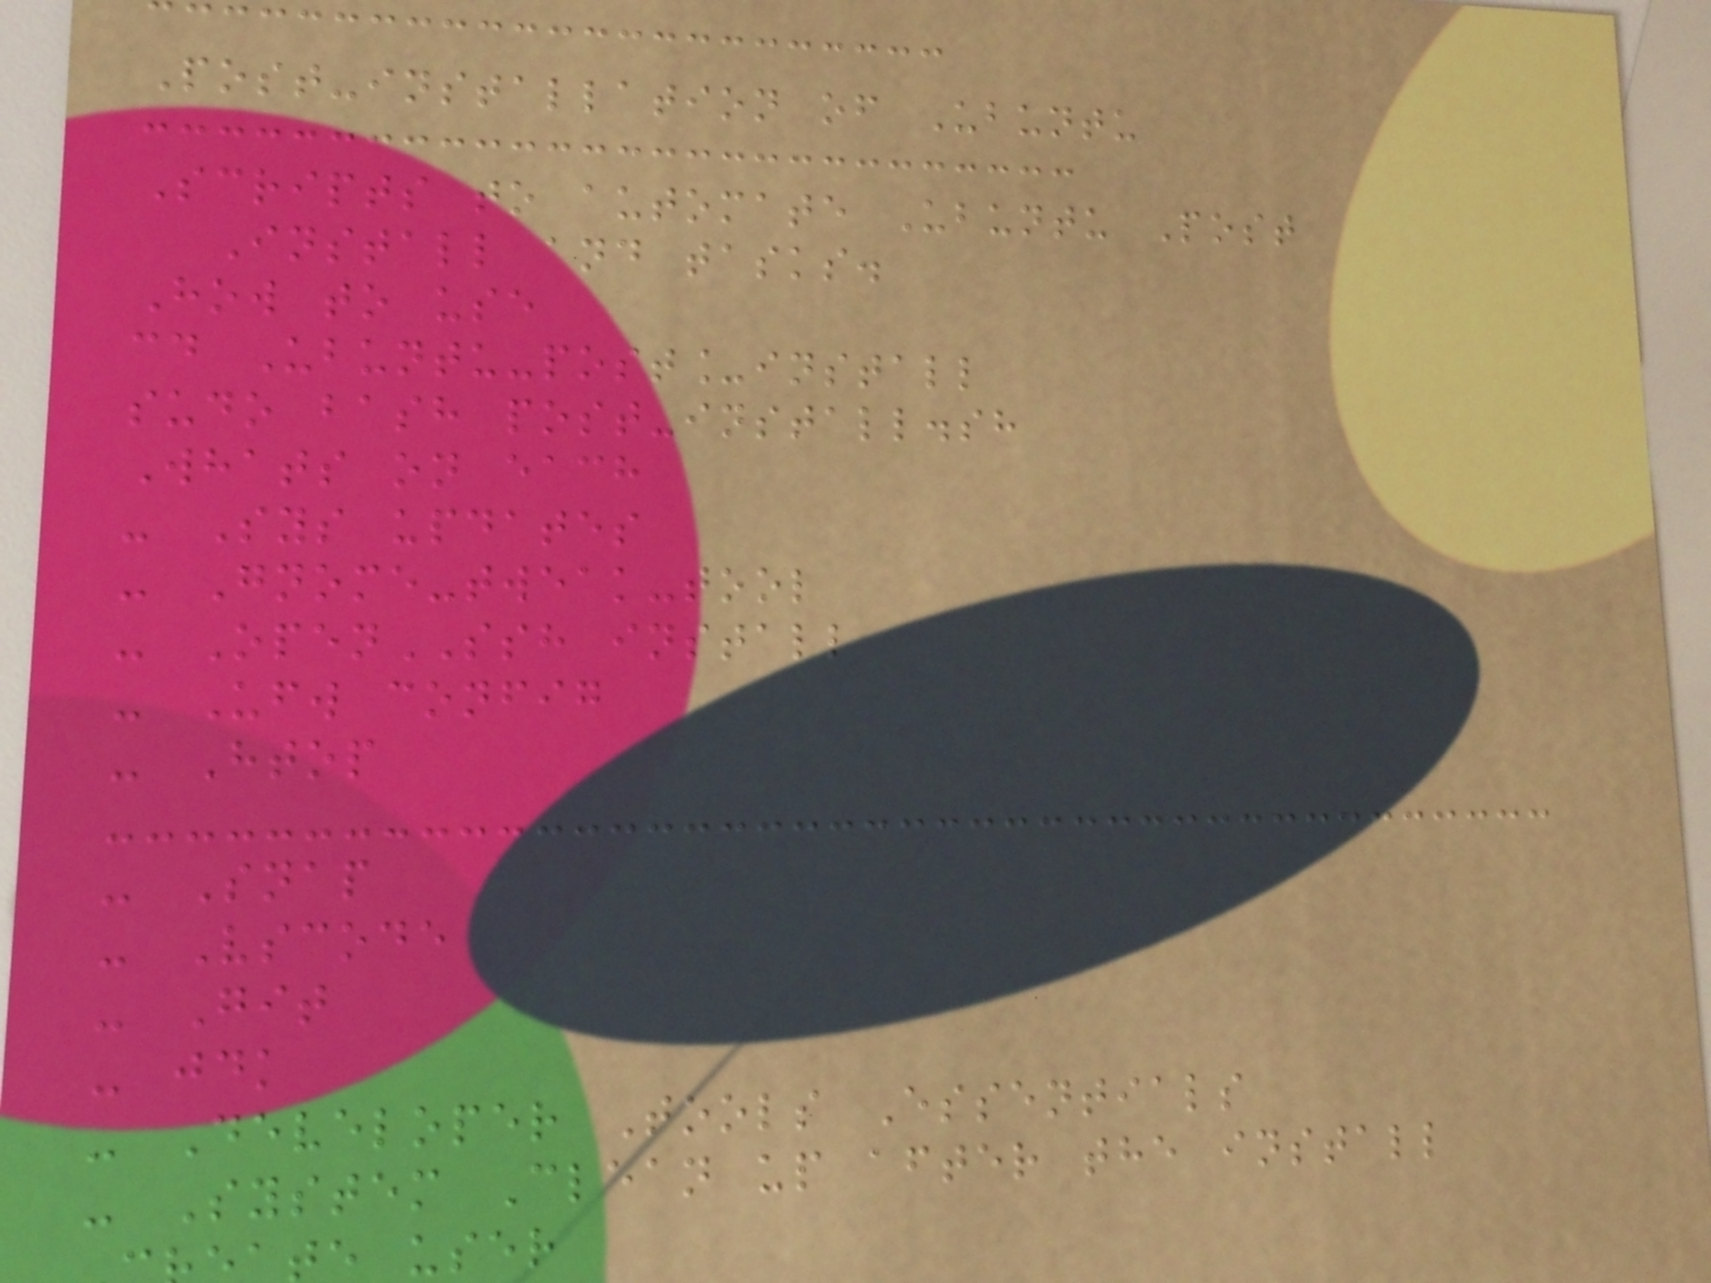Post-installation of Ubuntu
Scripts to automate Ubuntu Post
Install and tasks.
How to use
cd Ubuntu-post_install
sudo bash post-install.sh
Whats on each
- Sys updates
- Gnome-tweak-tool
- OpenSSH install
- Ufw config
- Htop
- Snap
- Vscode
- Git
- jdk
- Developer Tools Essentials
- System Clean up after the install
e user
